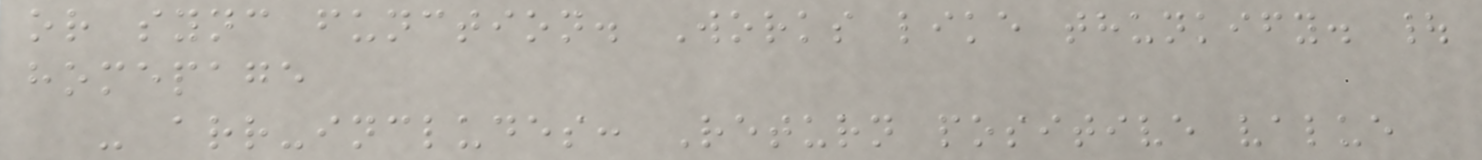or sync function. Works like thunkify. |
homepage
- arr-includes: Return positive value
